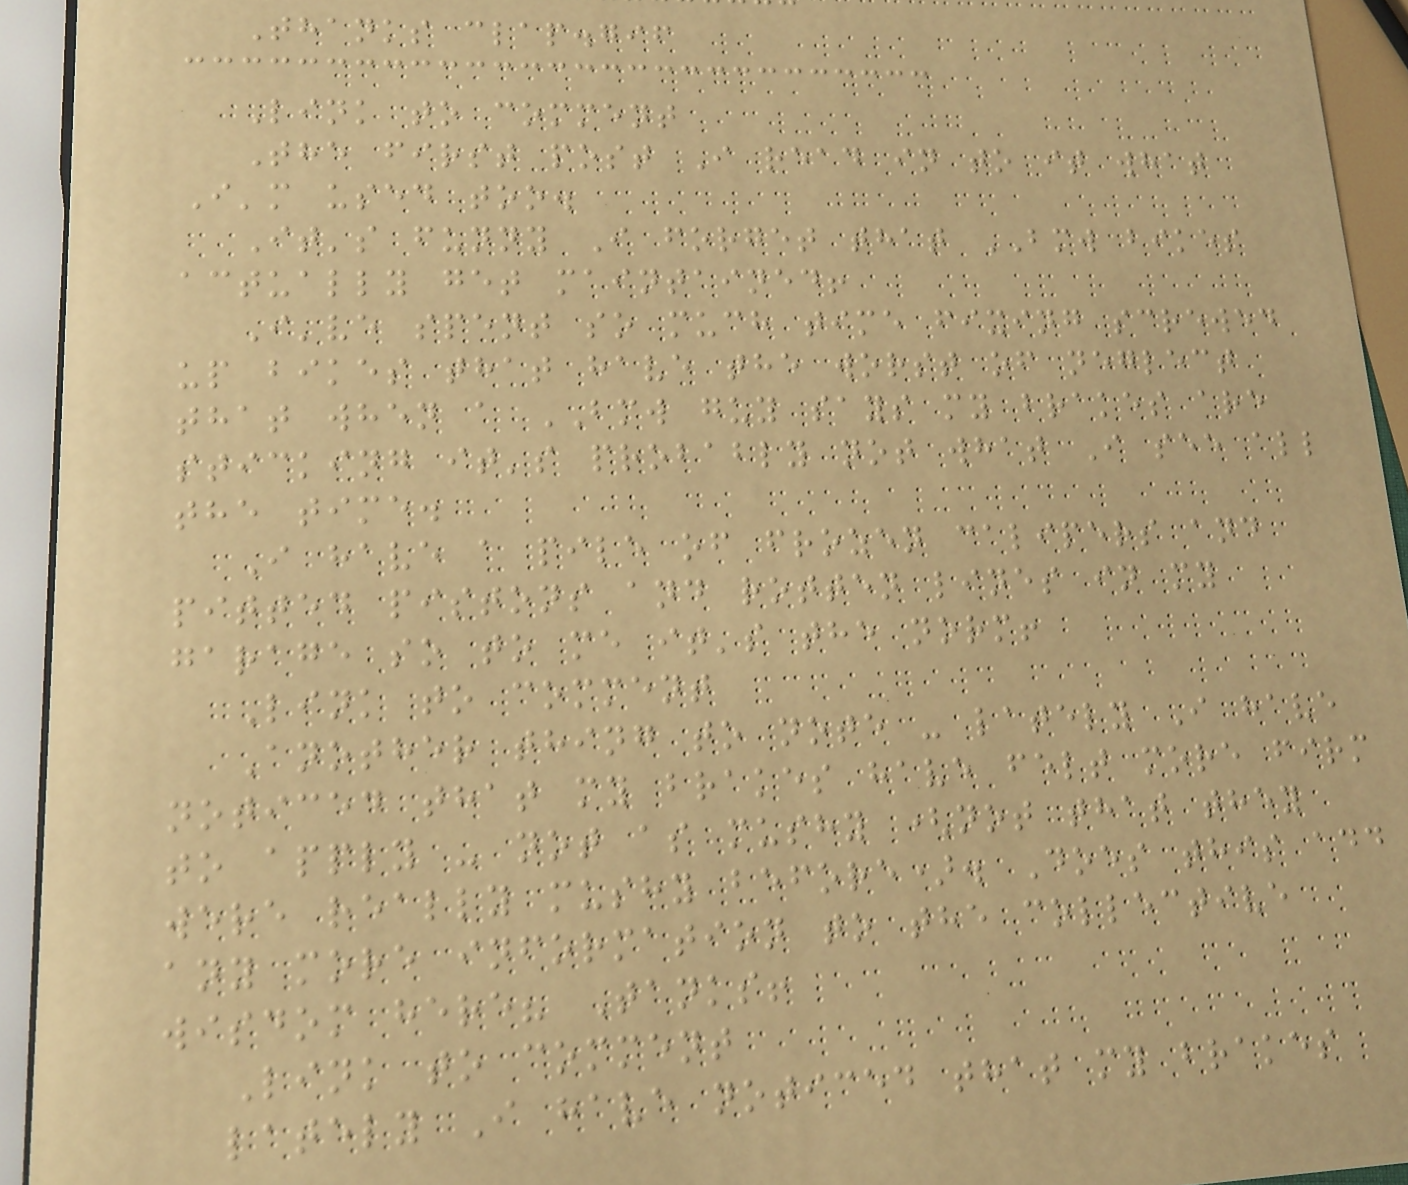Thanks clap.gif
Link to comment
The first post I read in to it what
I'm used too.
It's funny I forget that BMW bikes
actually get maintained!
I've spent so much time fixing screwed
up bikes that have the worst of neglect
that when a BMW guy says my brakes are
sticking it's probably not what I see all
the time.
I have a pile of frozen calipers and
pitted pistons and rotten lines in my
garage so to me it's the norm!
Link to comment
Another thing to note - lately I have
noticed that my brakes have felt more firm
to apply - not as mushy (not that they
were really mushy before). Does this add
any more information to the collective
wisdom here? Tanks!
Link to comment
lately I have noticed that my brakes
